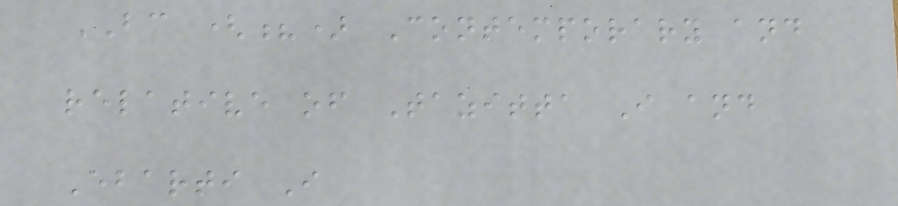BC (?) Contemporary and
relative of Tazitta I and
Ebarti I
